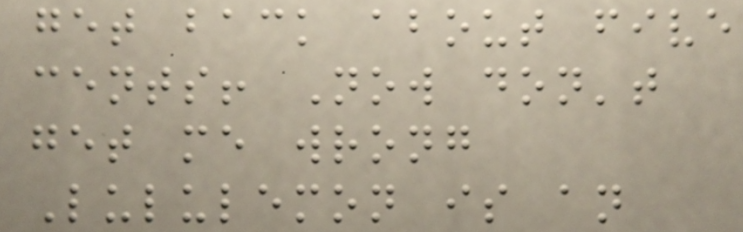get back about five
cents! Now don't
get me wrong
Lululemon is an
